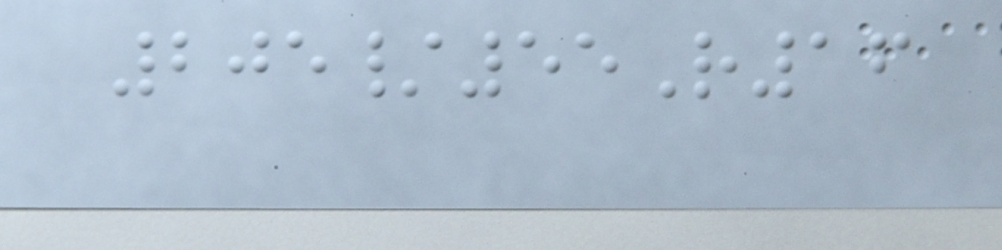205/55R16
